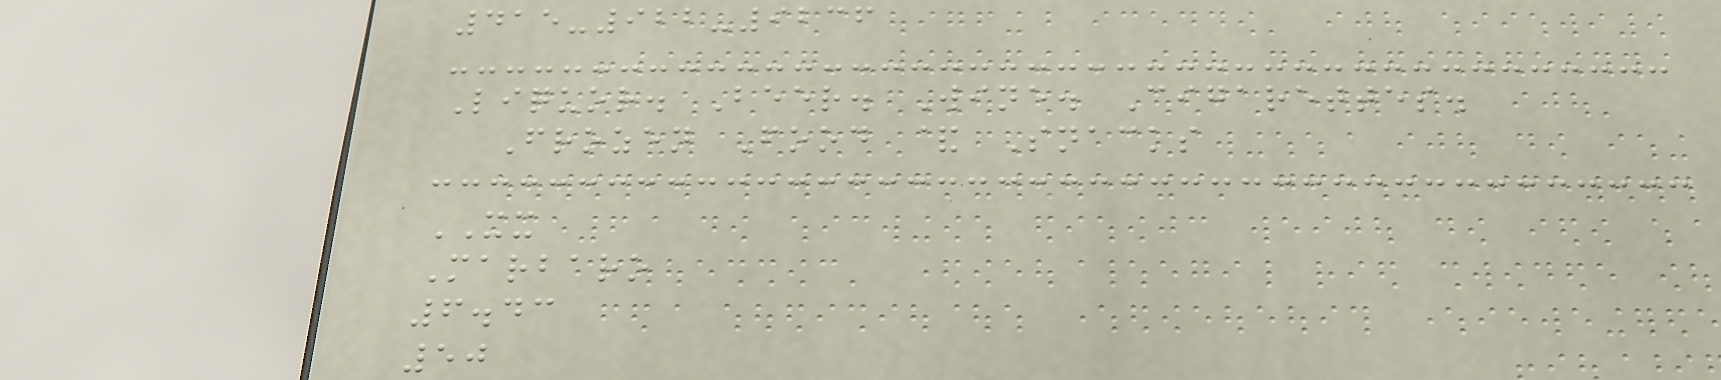415-922-9236
Liquor. Beer. Wine. Cigarettes.
Frozen Food & Snacks
XX
Marbaro
6.43
50
